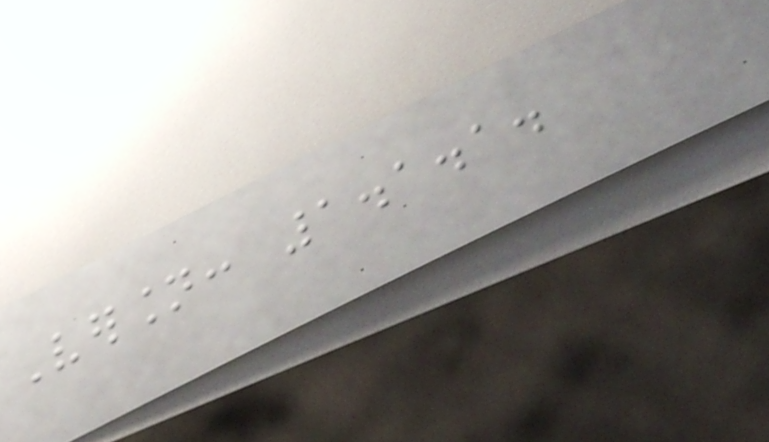Version: 1.1.1.
